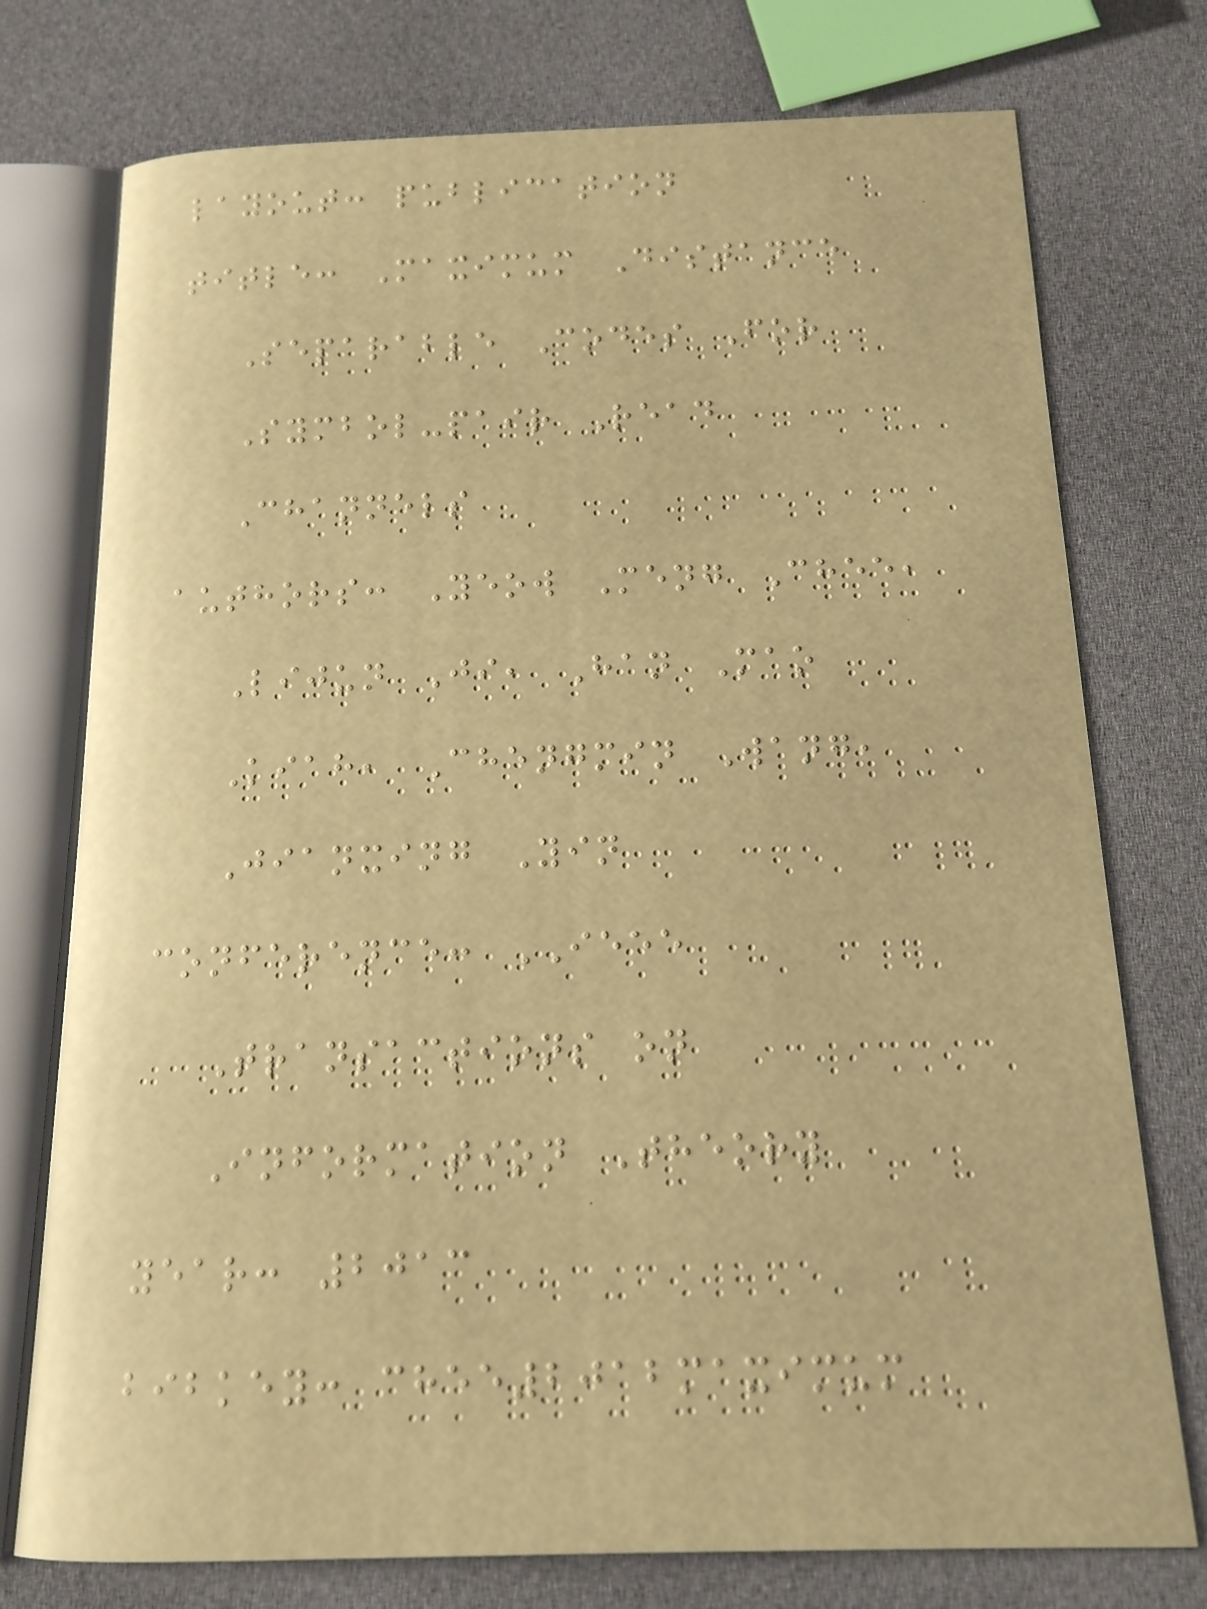layout: publication
title: Maximum Distance
Separable Codes For
Symbol-pair Read
Channels
authors: Yeow Meng Chee,
Lijun Ji, Han Mao
Kiah, Chengmin Wang,
Jianxing Yin
conference: IEEE
Transactions on
Information Theory
year: 2013
bibkey: chee2012maximum
